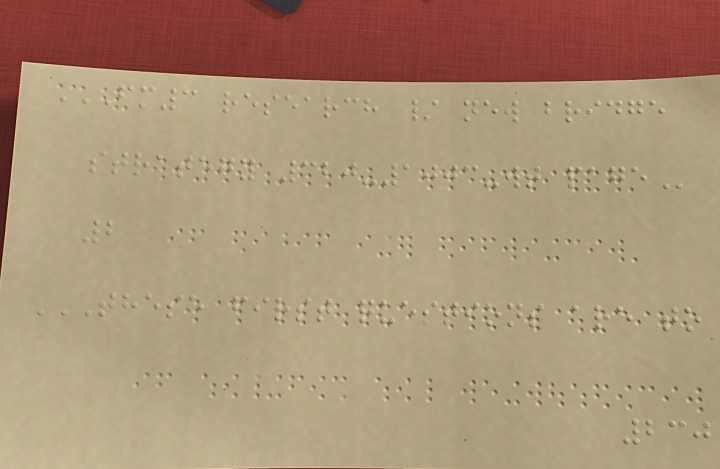FM3 RESEARCH / NEW BRIDGE
STRATEGY 320-1003-WT PAGE
2
THESE FIRST QUESTIONS ARE TO
230
